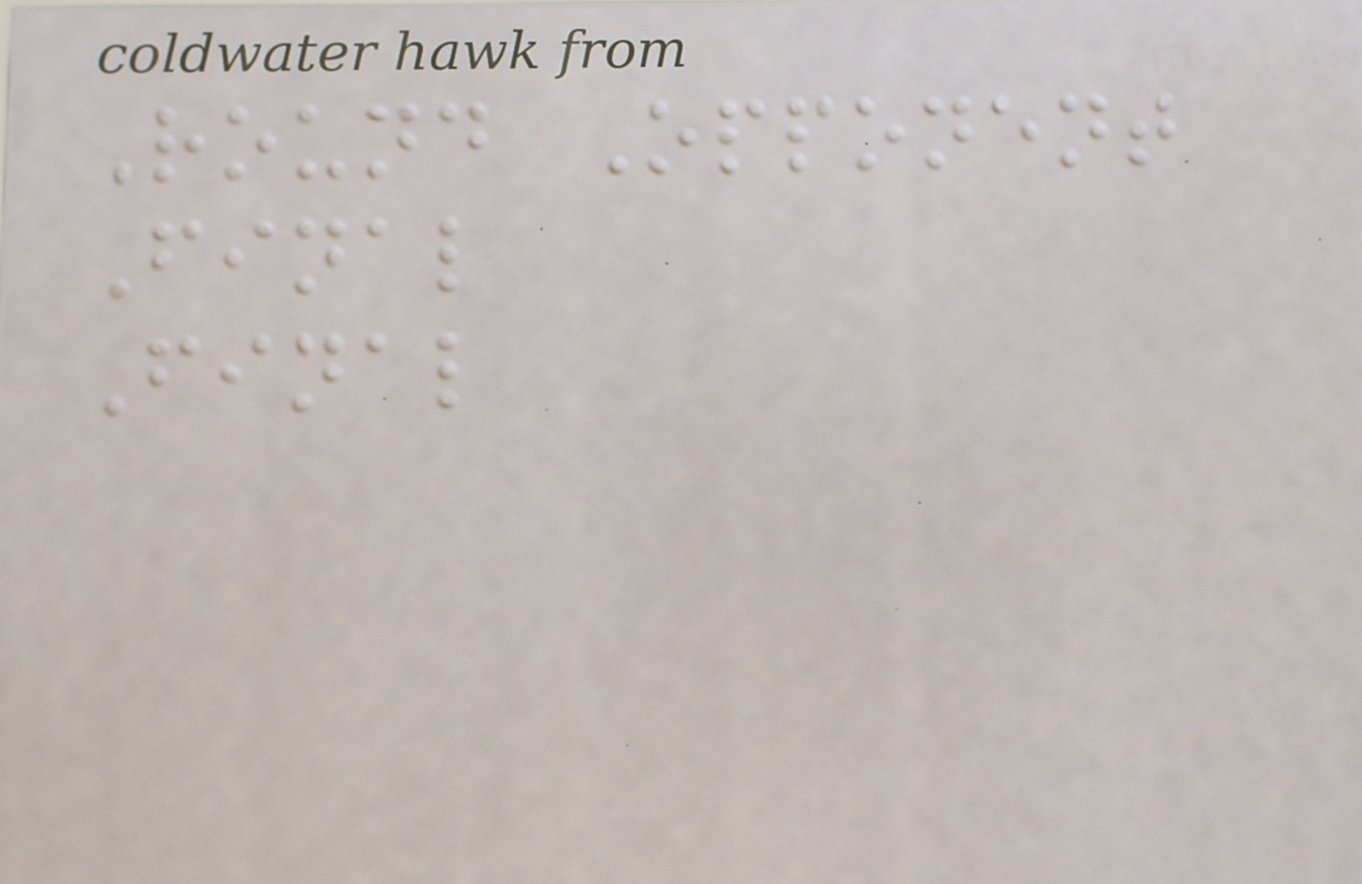Round Opponent
Final
Final
